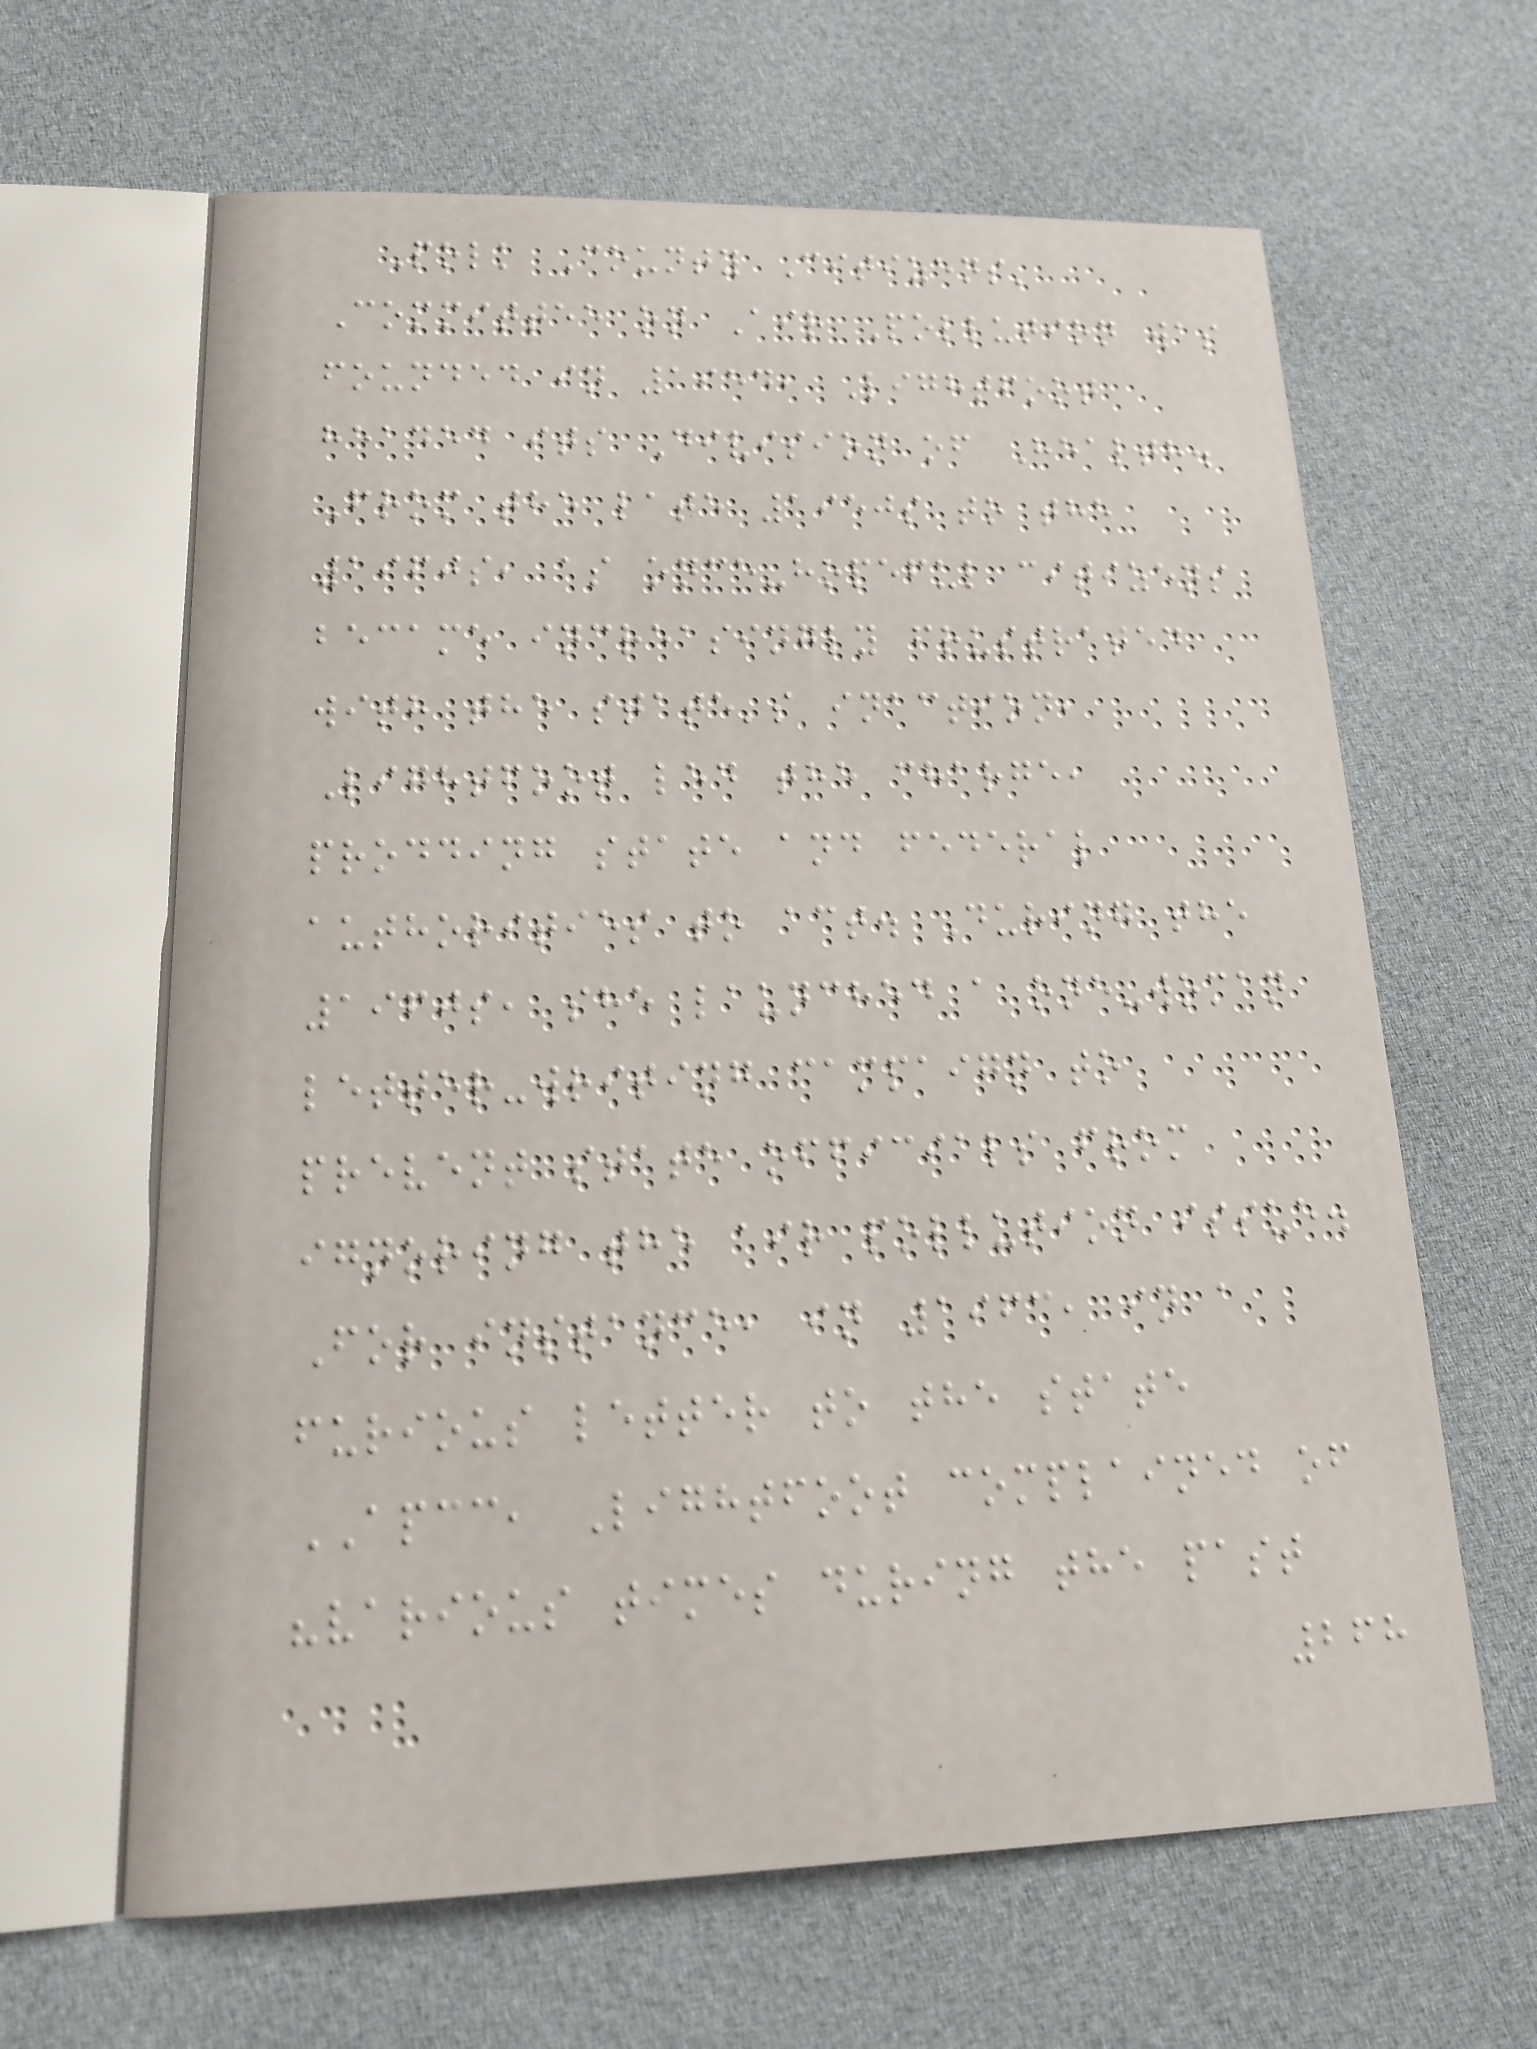Polk County Citizens'
Committee on Air Pollution was
founded in 1954, Lightfoot
headed its Division of Health.
From the late 1950s to the
1960s, as once-hopeful citizens
became increasingly frustrated
with the state's inaction,
Lightfoot led the charge,
prodding state and federal
authorities to act. During the
1960s, she launched a one-woman
letter-writing campaign to
prevent state officials from
ignoring the air pollution issue.
For instance, in 1963, in a
furious letter to the state
APCC, Lightfoot complained of
"various times during the past
268
